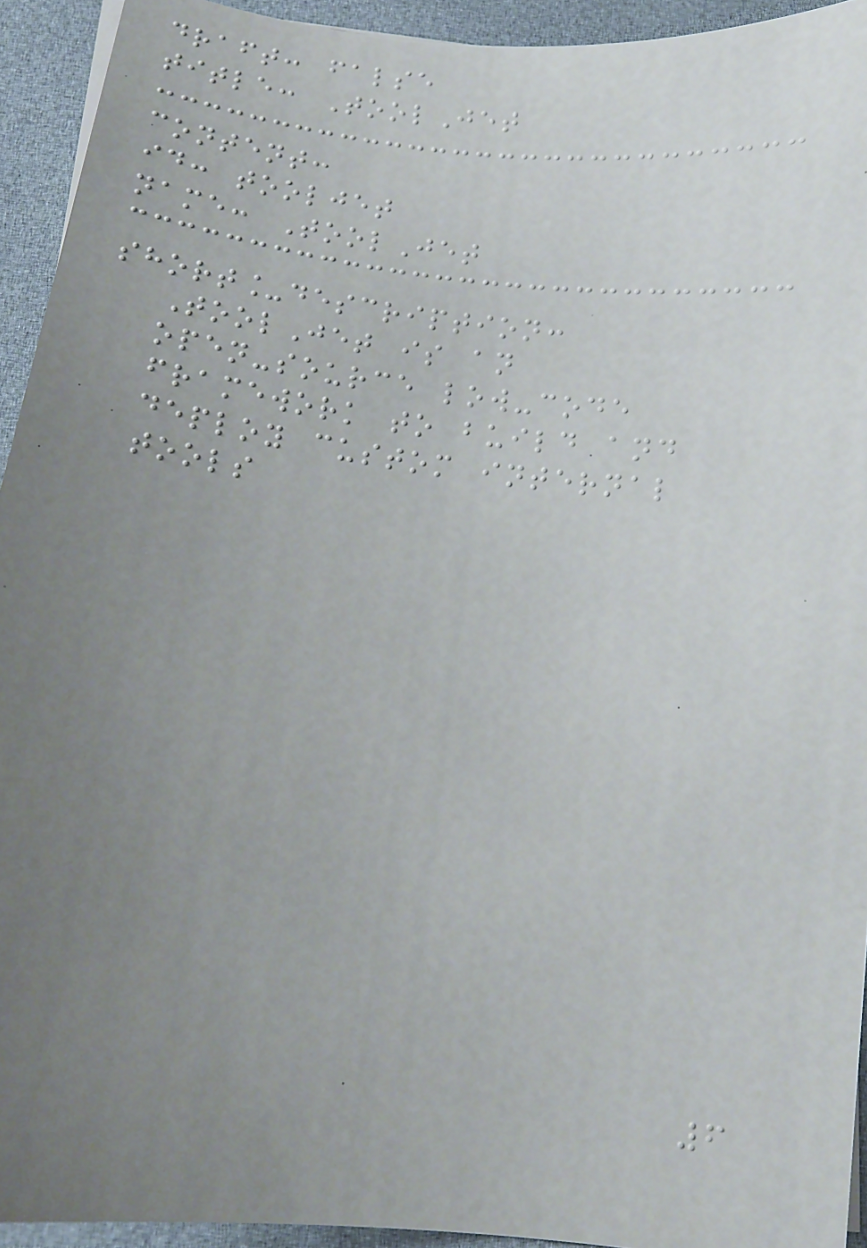draft: false
title: ToolJet
content:
id: tooljet
name: ToolJet
short_description:
ToolJet is an
open-source low-code
framework to build and
deploy custom internal
tools
6
